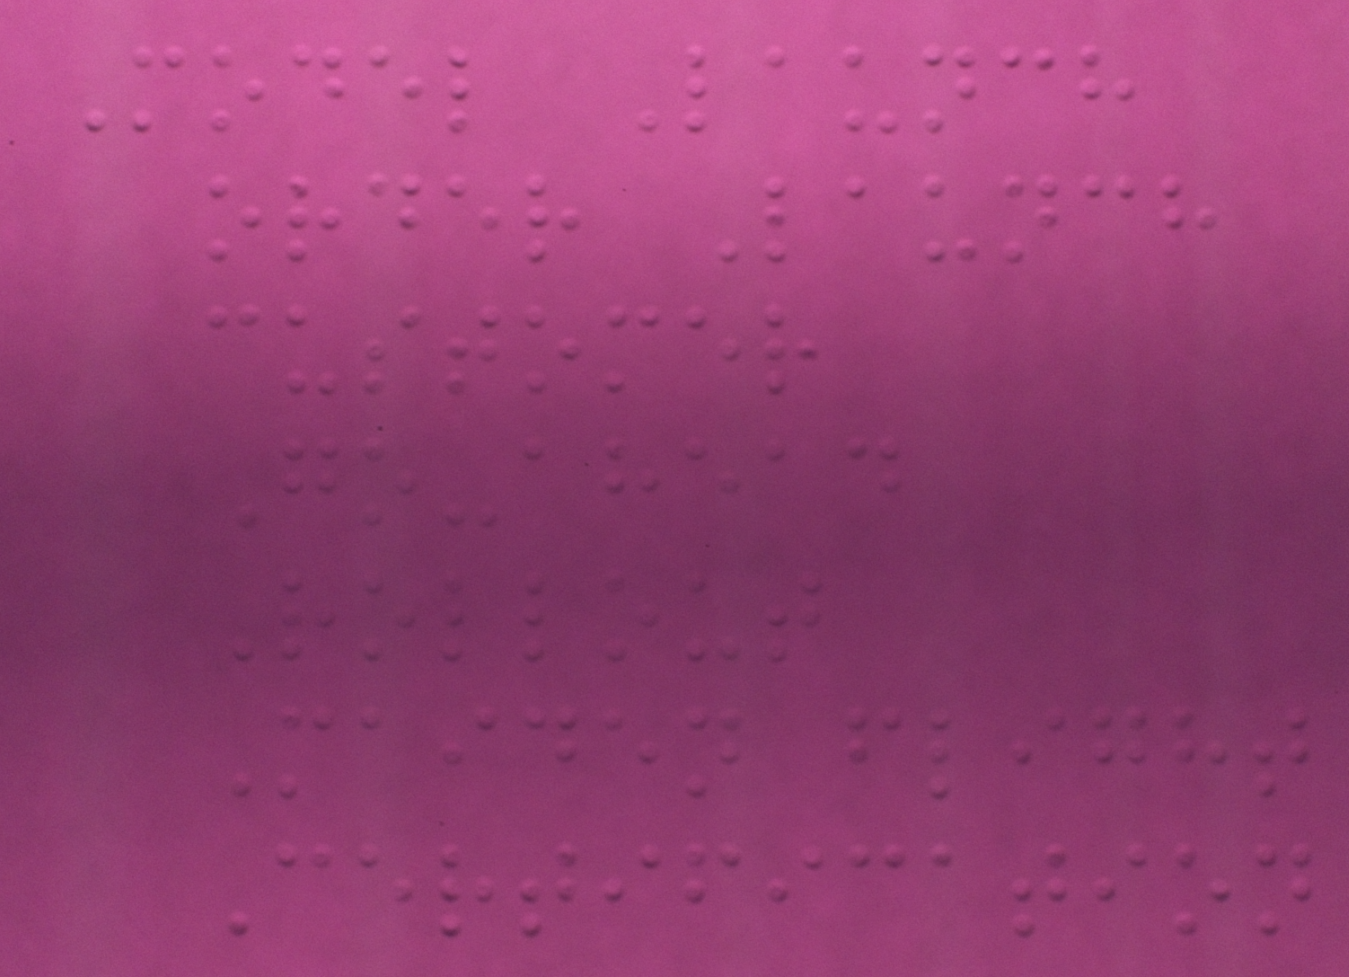Model Launch
order Launch
customer
Go-ahead
Rollout
Maiden flight
Certification
